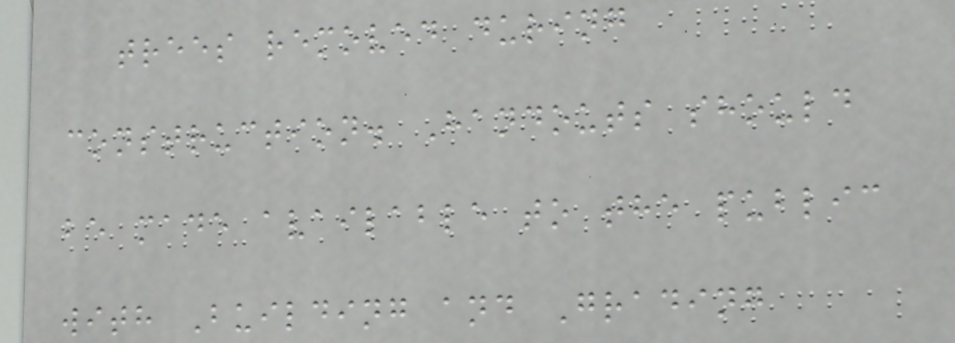trees removed during
construction. Handouts should
be made available to the public
with Building and Grading
